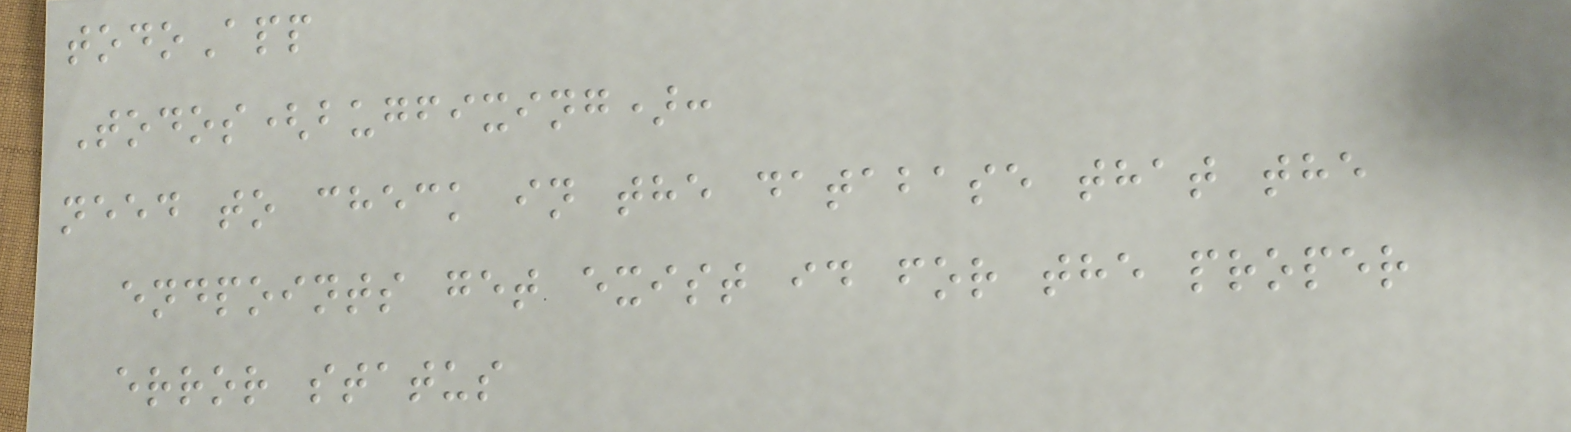todoApp
Todos(bugfixing):
need to check in the database that the
endpoints get exist id for the proper
error status
